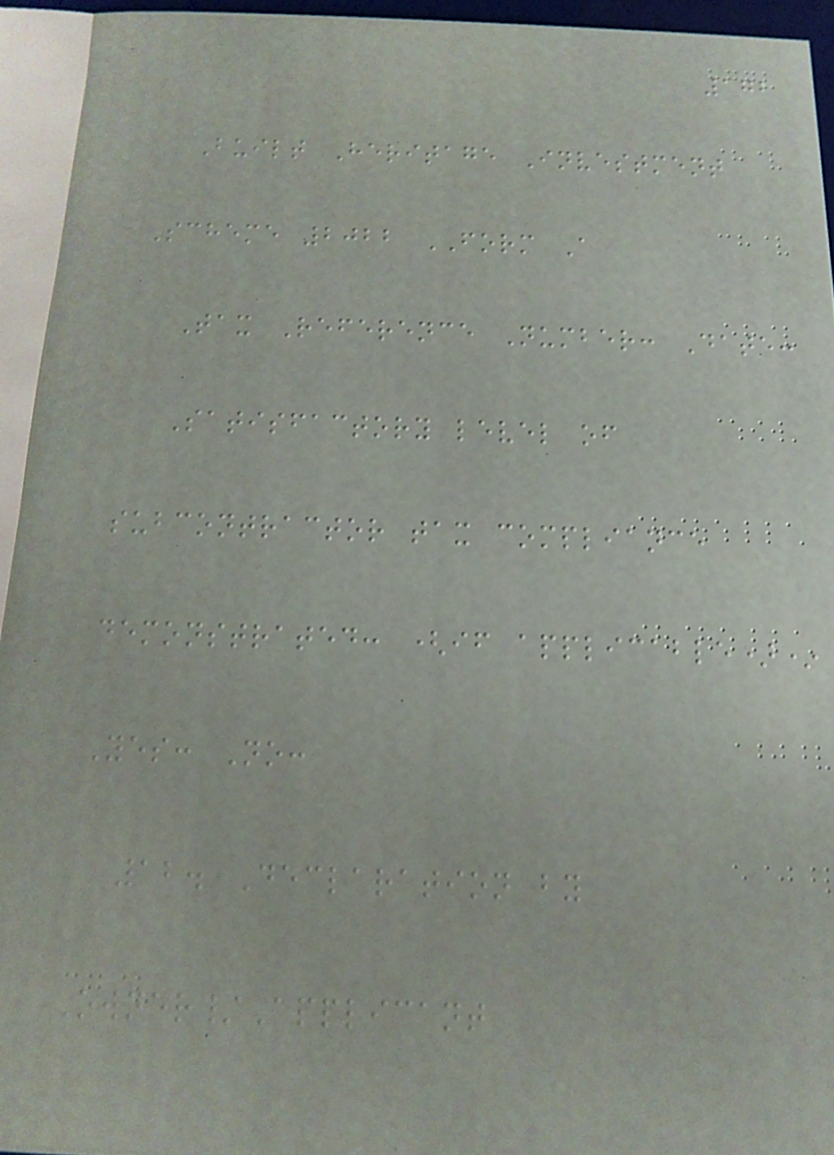172
Built Heritage Investment
Scheme 2022 FORM A
Tax Reference Number: Date:
Satisfactory level of
subcontractor tax compliance
demonstrated: (if applicable)*
Yes: No:
12. Declaration by
Owner/Applicant
